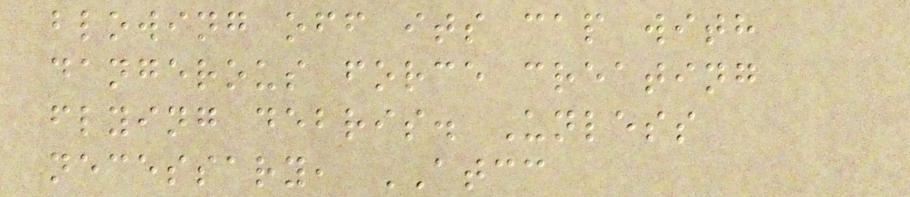blowing off its cap with
dangerous force creating
flying debris. Unless
necessary, ATCC
